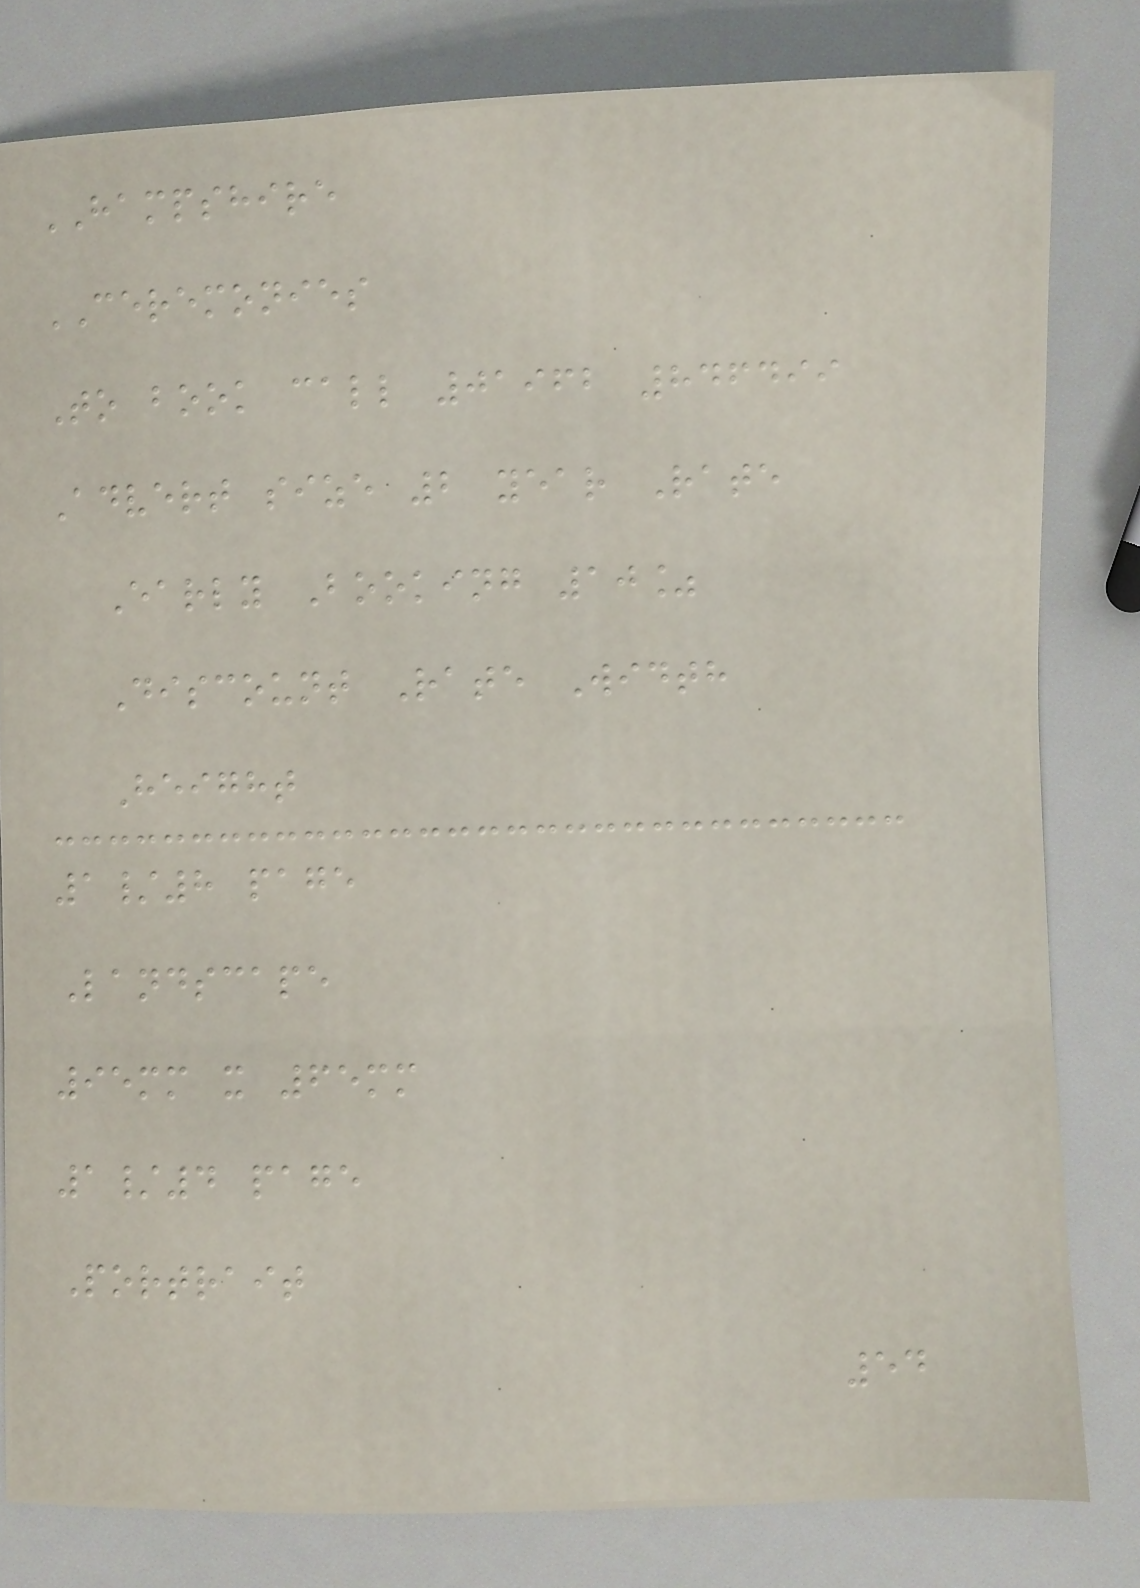HAMPSHIRE
CEREMONIES
To book call 01962 846499
Advert size 2 year Rate
Early Booking 10%
Discount Rate Width
Height
1/8 page
Landscape
95mm x 65mm
1/4 page
Portrait
54
